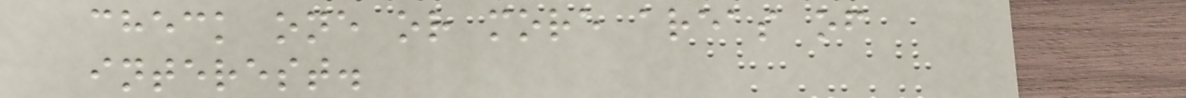check one or more areas of
interest.
